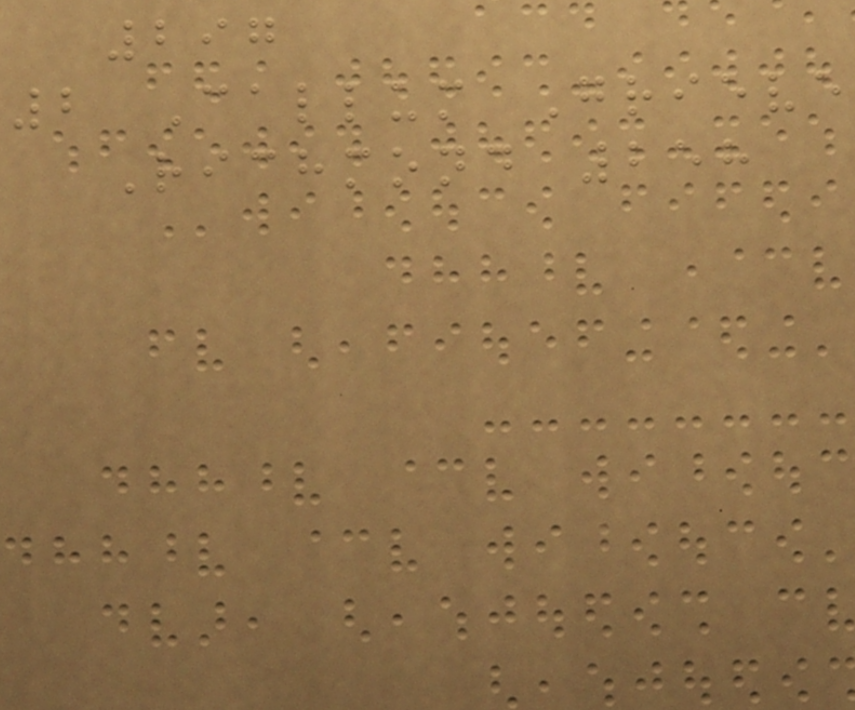297
2 Callum Grieve
Richmond 258
